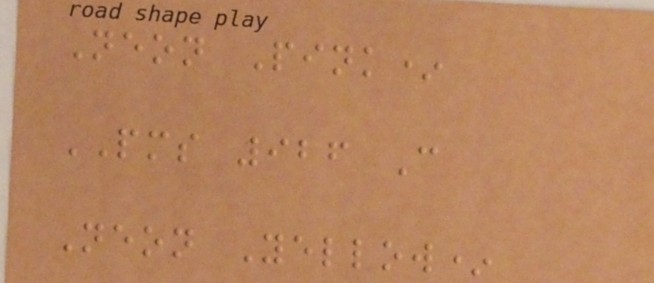Neon Pink*
PMS 926 C
Neon Yellow*
